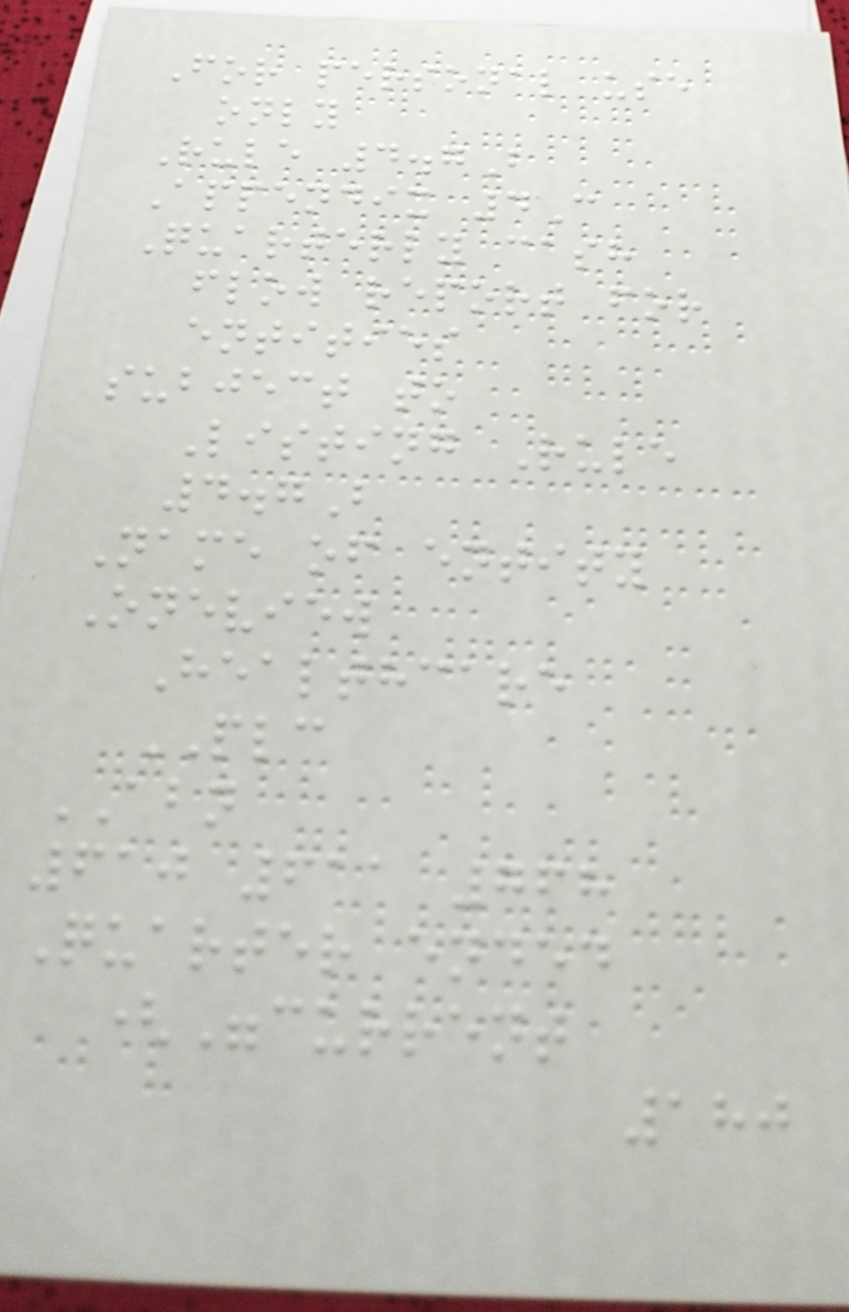For personal use
only
Rule 4.7B
Appendix 4C
Quarterly cash
flow report for
entities
subject to
Listing Rule
4.7B
Name of entity
Oneview
Healthcare
PLC
ABN
610 611 768
Quarter ended
("current
180
